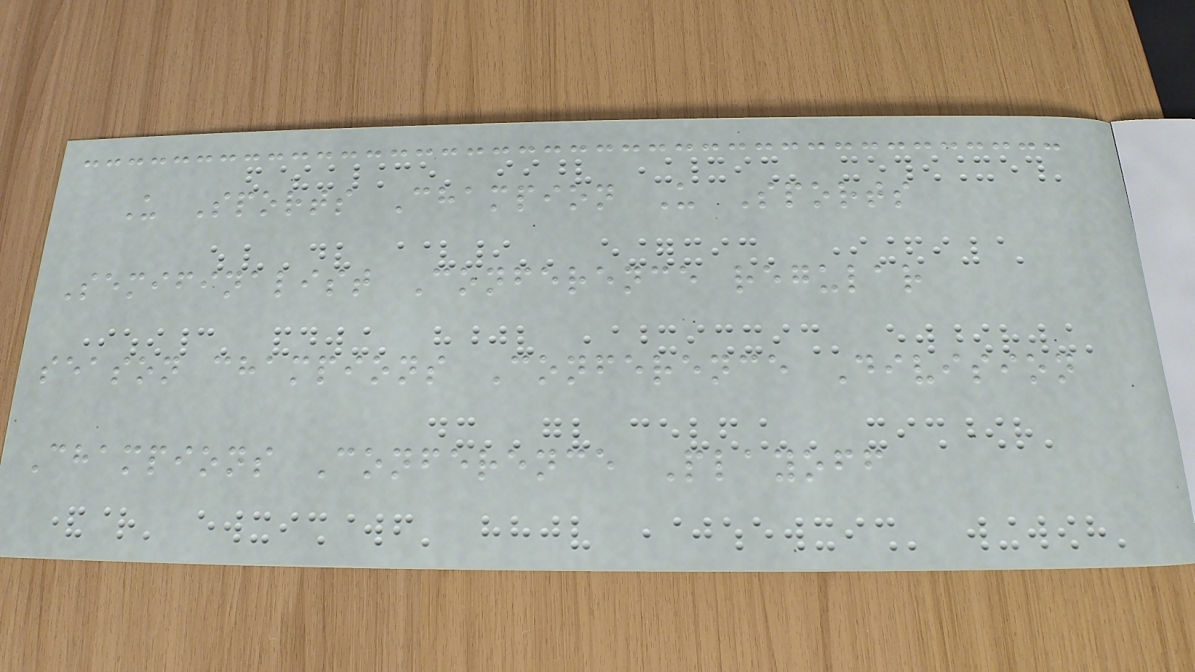U Sports Champion U Sports
Semifinalist Conference regular
season champions Conference Division
Champions Conference Playoff
